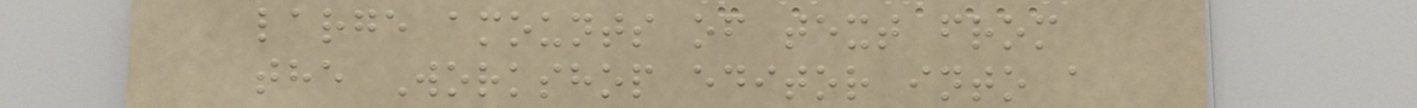large amounts of text from
the Workshop editor into a
